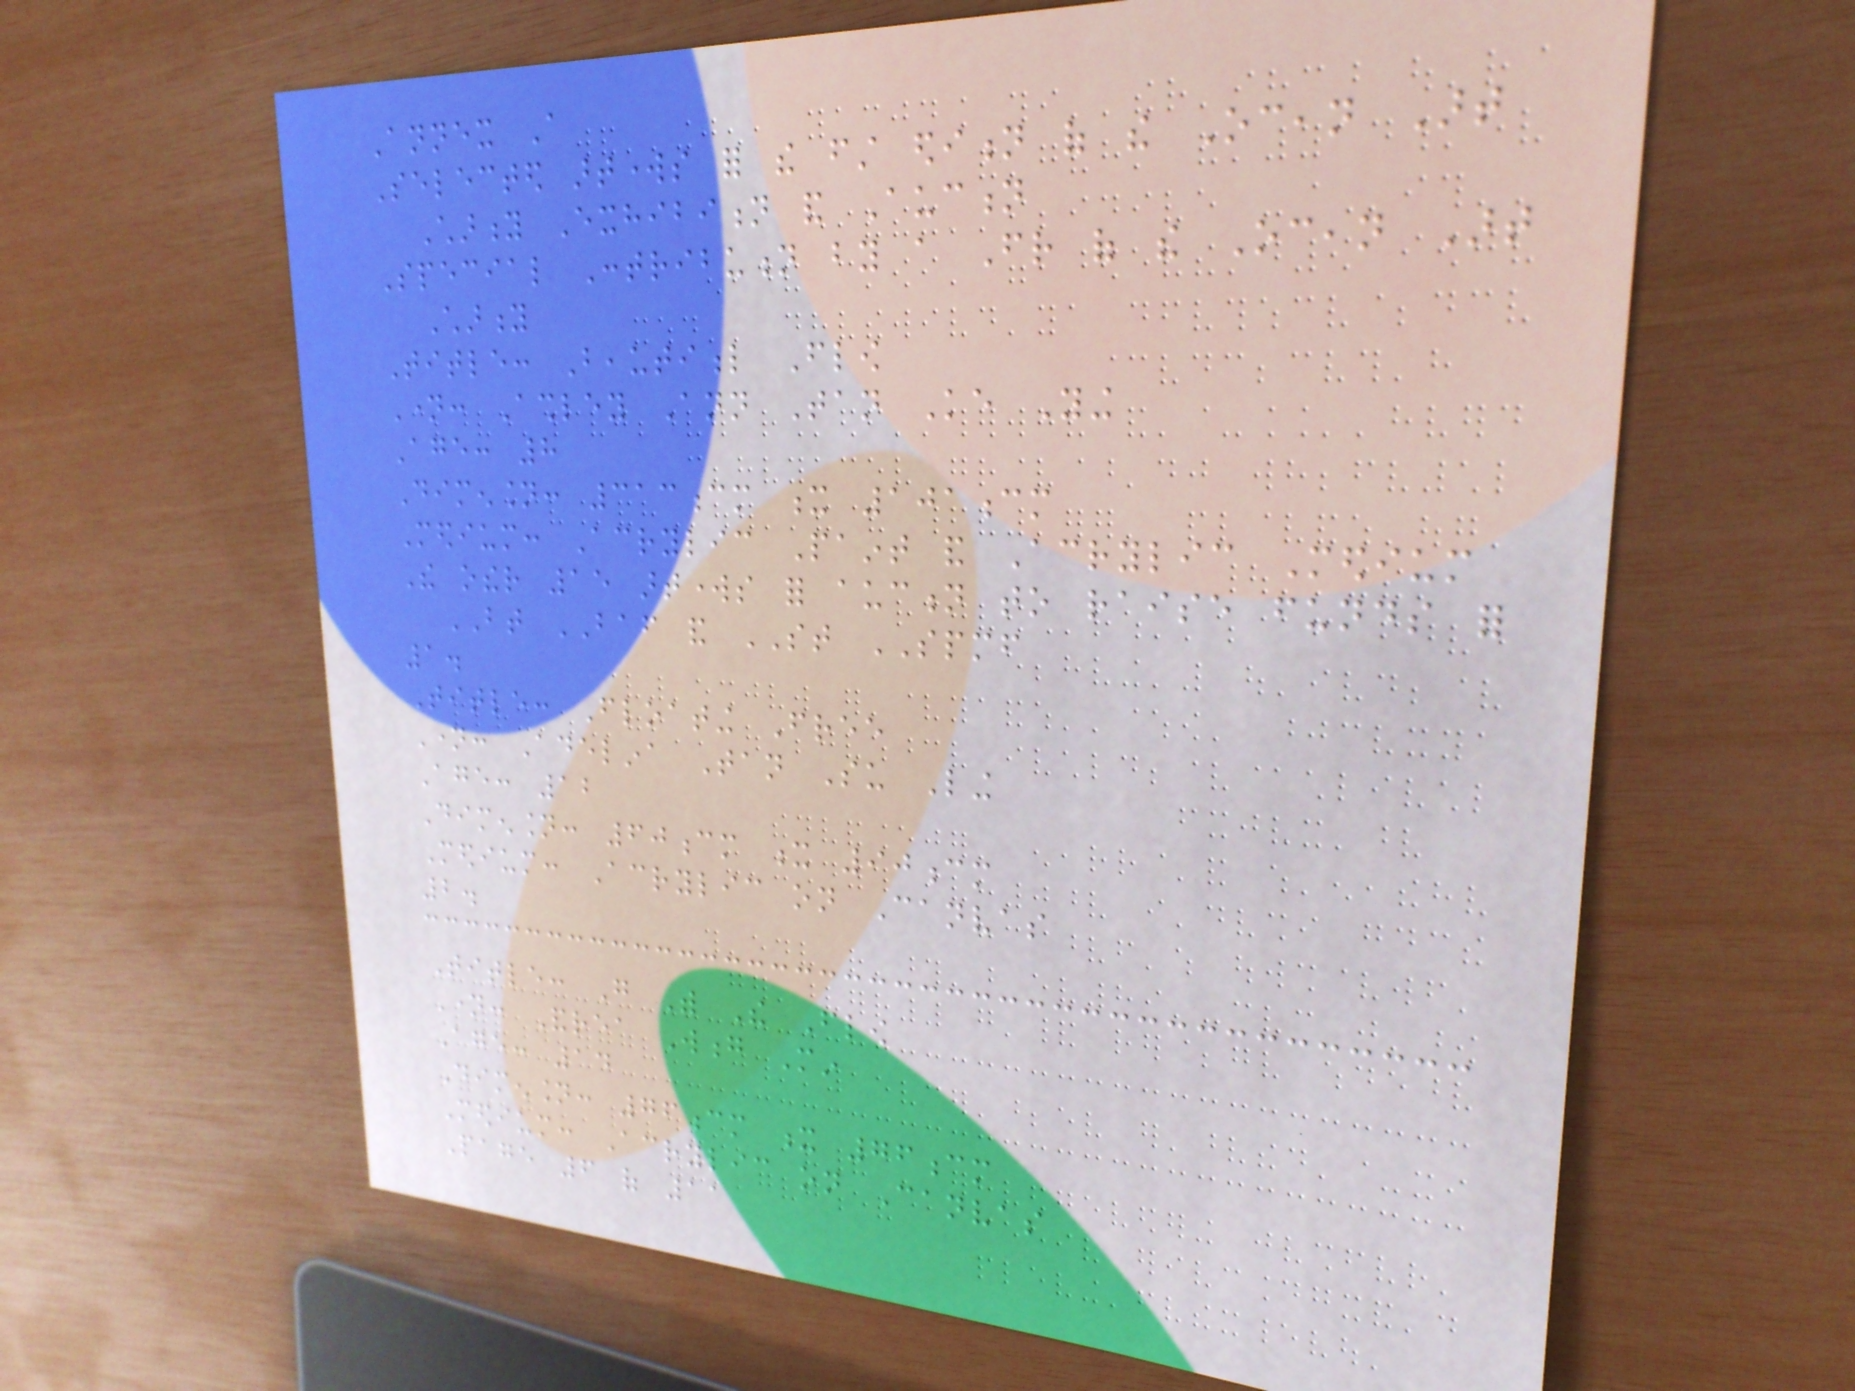Annex A
Selected artworks for the first edition of the Ocean Art
Charity Exhibition and Auction
Special Contribution by a Friend of the Ocean Art
Charity
Title: Beautiful Flow
Name: Ashley Ann Tan Ke Ying
Age: 8
Dimension: 313cm x 101cm
Medium: Acrylic Paint and Acrylic Medium
The other 15 artworks for auction to raise funds for
BT BAF and ST SPMF
1.
Title: Floating Free
Name: Adelina Tan Su Ling
Age: 12
Dimension: 60cm x 90cm
Medium: Acrylic on Canvas
2.
Title: Go With The Flow
Name: Andrea Wong Min
Age: 14
Dimension: 76cm x 76cm
Medium: Acrylic on Canvas
Page 6 of 11
